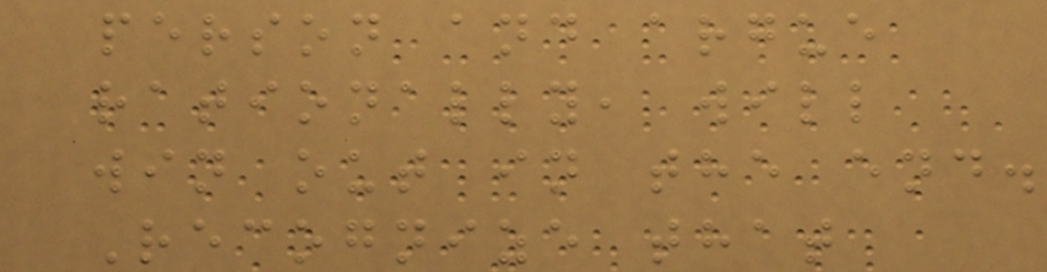person and argue
rationally, will
win out in the end.
Recognize that
